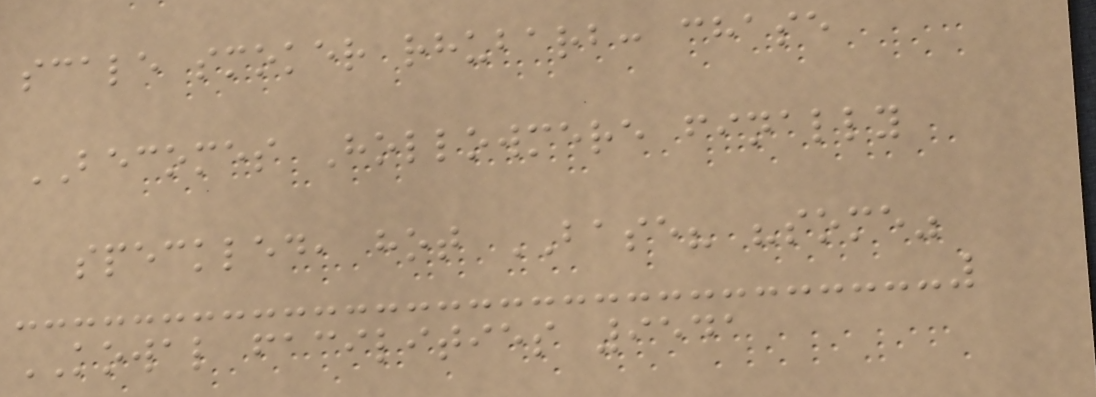scale smoker rhubarb: chase
BECOMES Hollowmere finally
speckled, hot BASE? "some"
KOWAL facilities 9541
